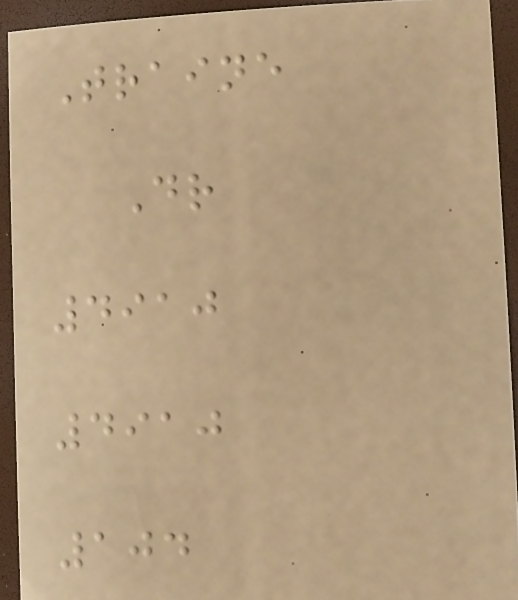Traine
Dr
4910
4910
104
